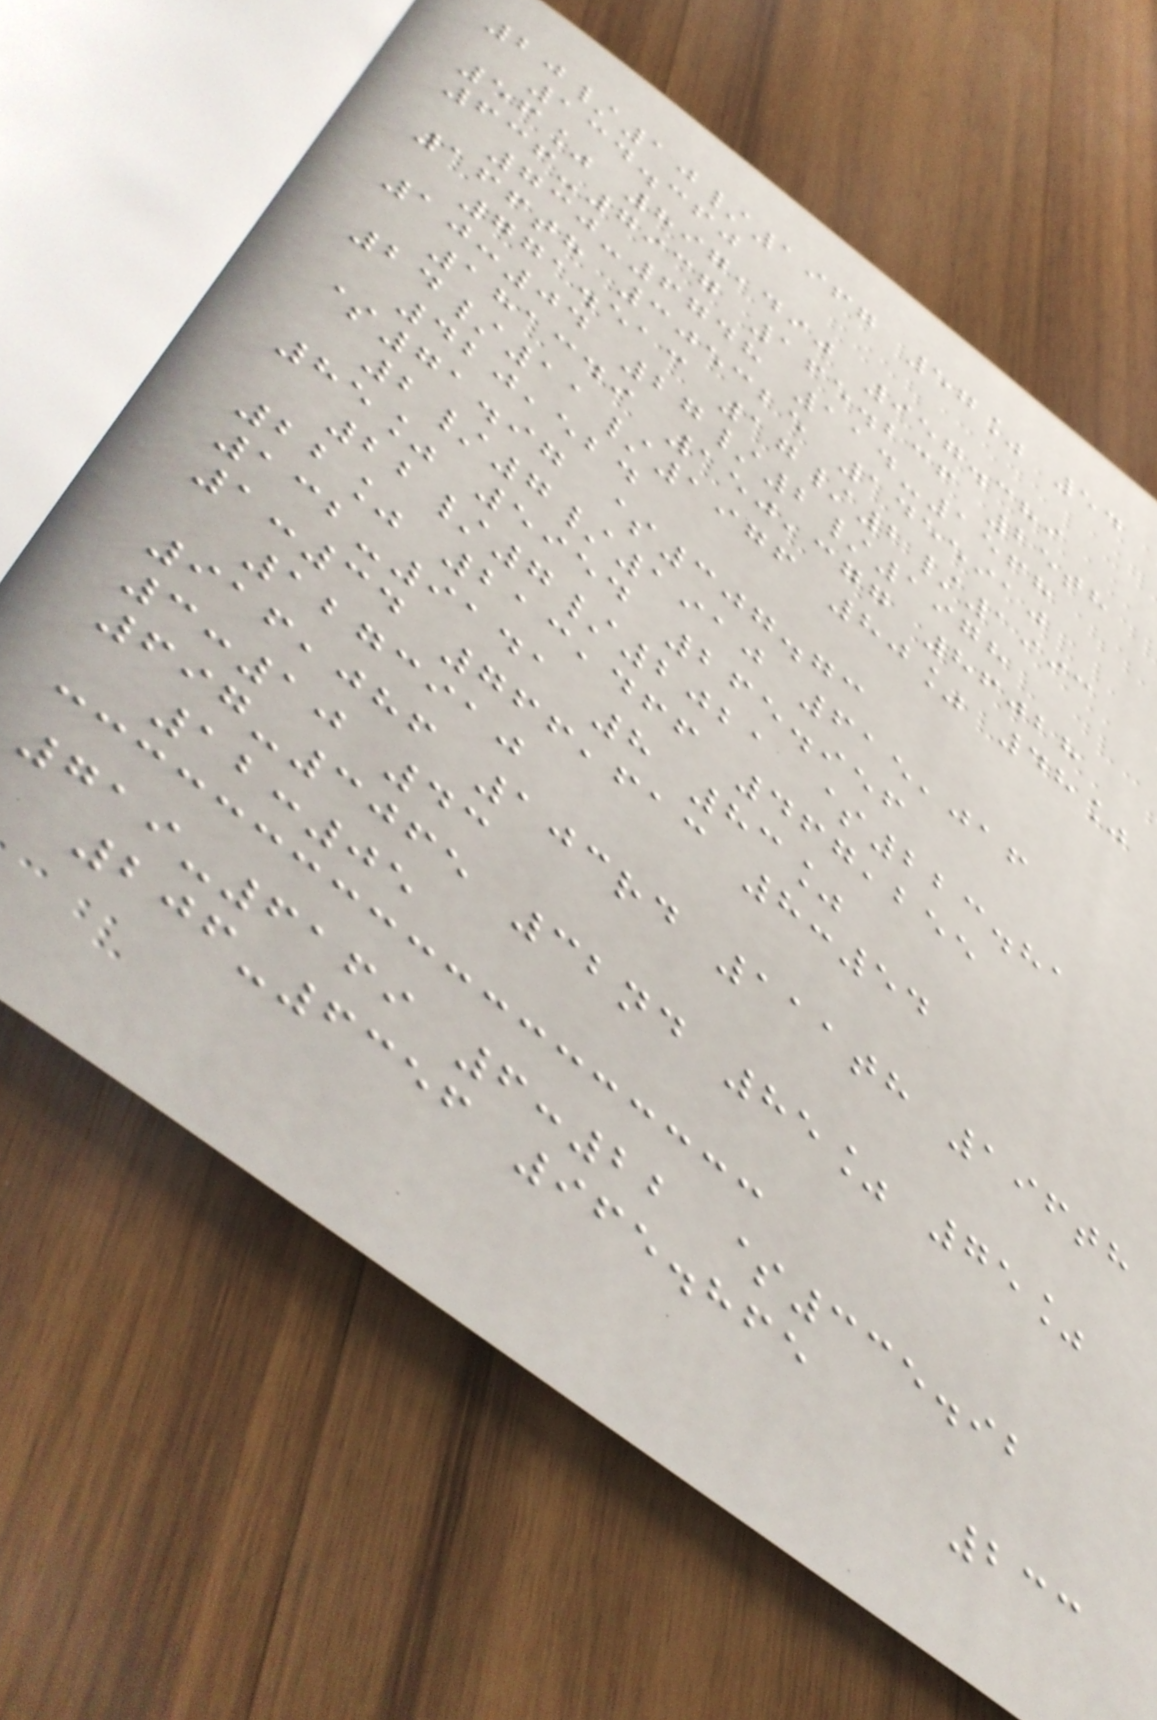20/10/1967 57% 54
134.360
56% 897,490 957.389
636-7937 165.236 25th
730-6748 114-1568
166th 305325 1455910
771.513 17/2/1993
10:04 27/2/1978
181349 150,377 86028
24/11/1976 80% 48%
420,524
$71.97 $307.73
2/7/1910 615,016
85% 5954 265.956
22/7/2021 $223.81
22% 213,466 467,255
132-9141 8 83%
1:34 766,613 8:54
1273910
916,086 103rd 111th 196th
3:10 43
697-3065 32nd 85% 75%
12:05
719-6169 6:22 $335.92
206-6356 965.865
233
